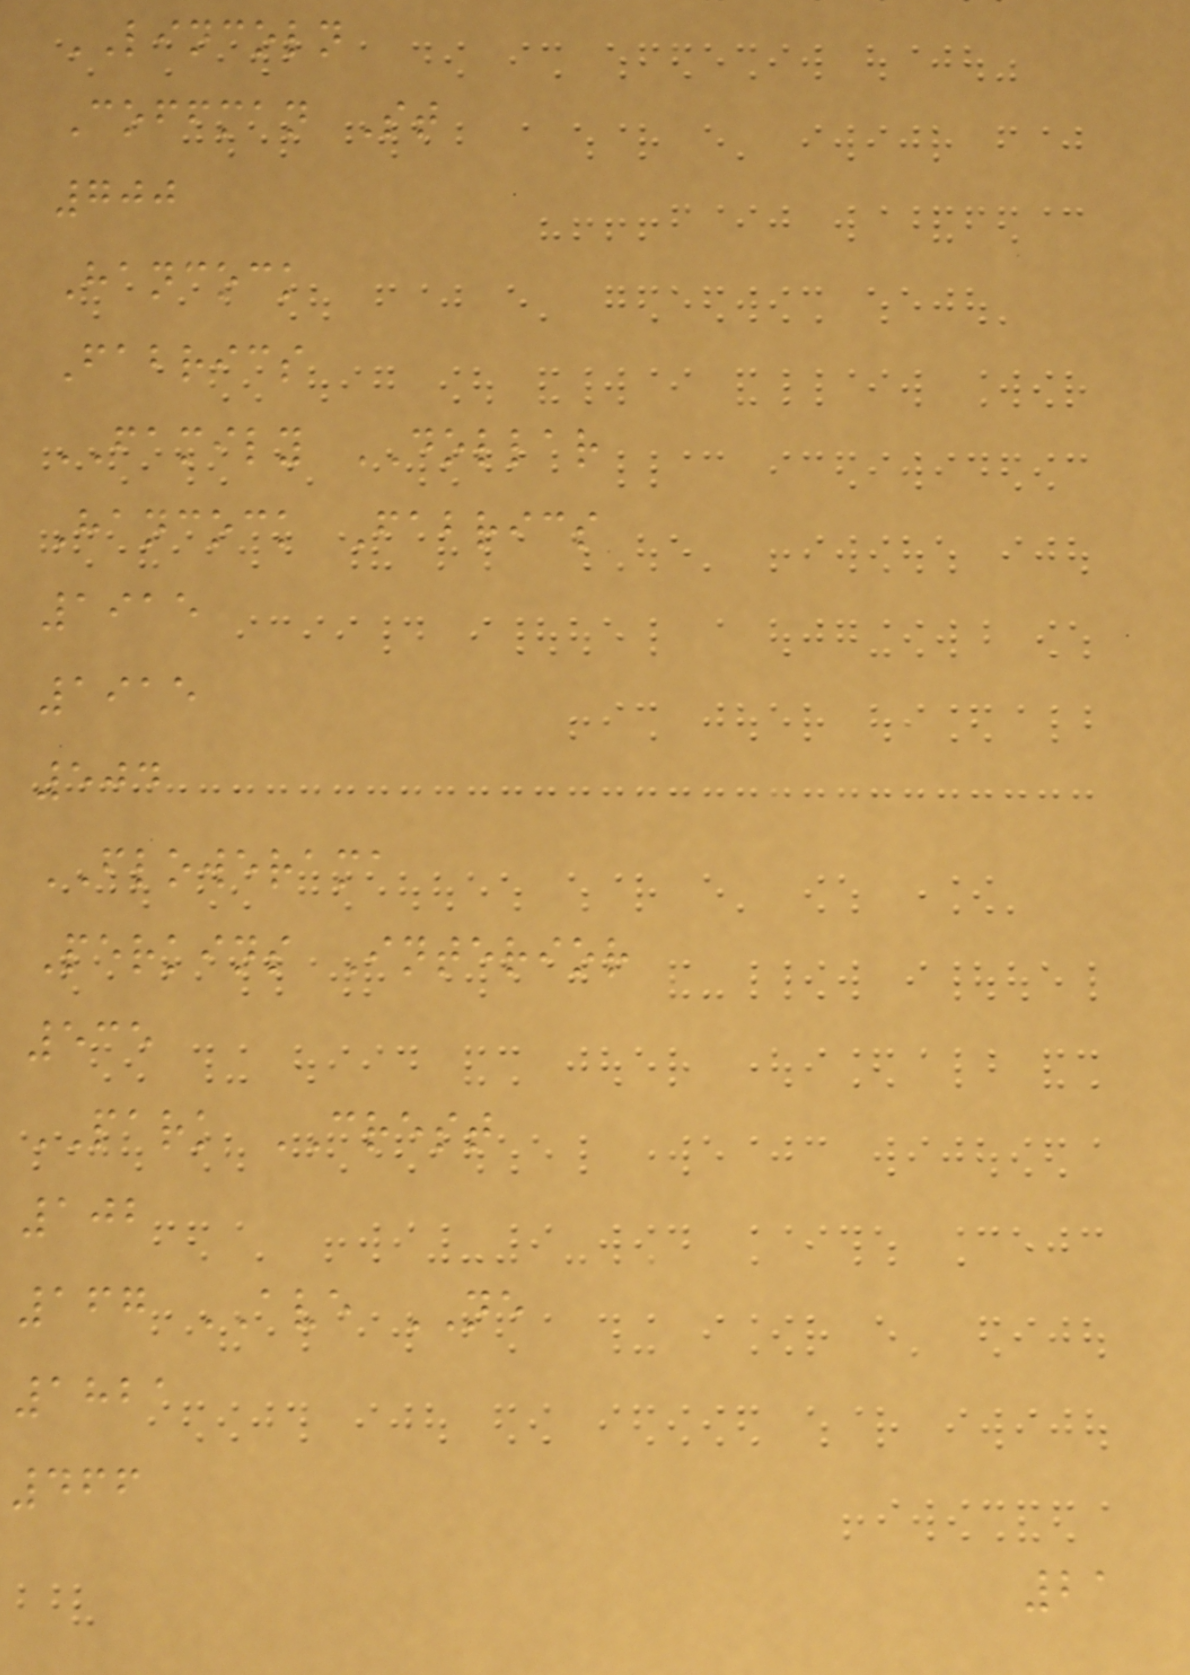LINCOLN
Coffman St
700
Hancock
Fabrics
FAMILY DOLLAR
Hancock Fabrics
1915
1915
504
FLOWERAMA
Perkins Interior
535
PARK CREST
102
167 AVE NE
1821
466
21
